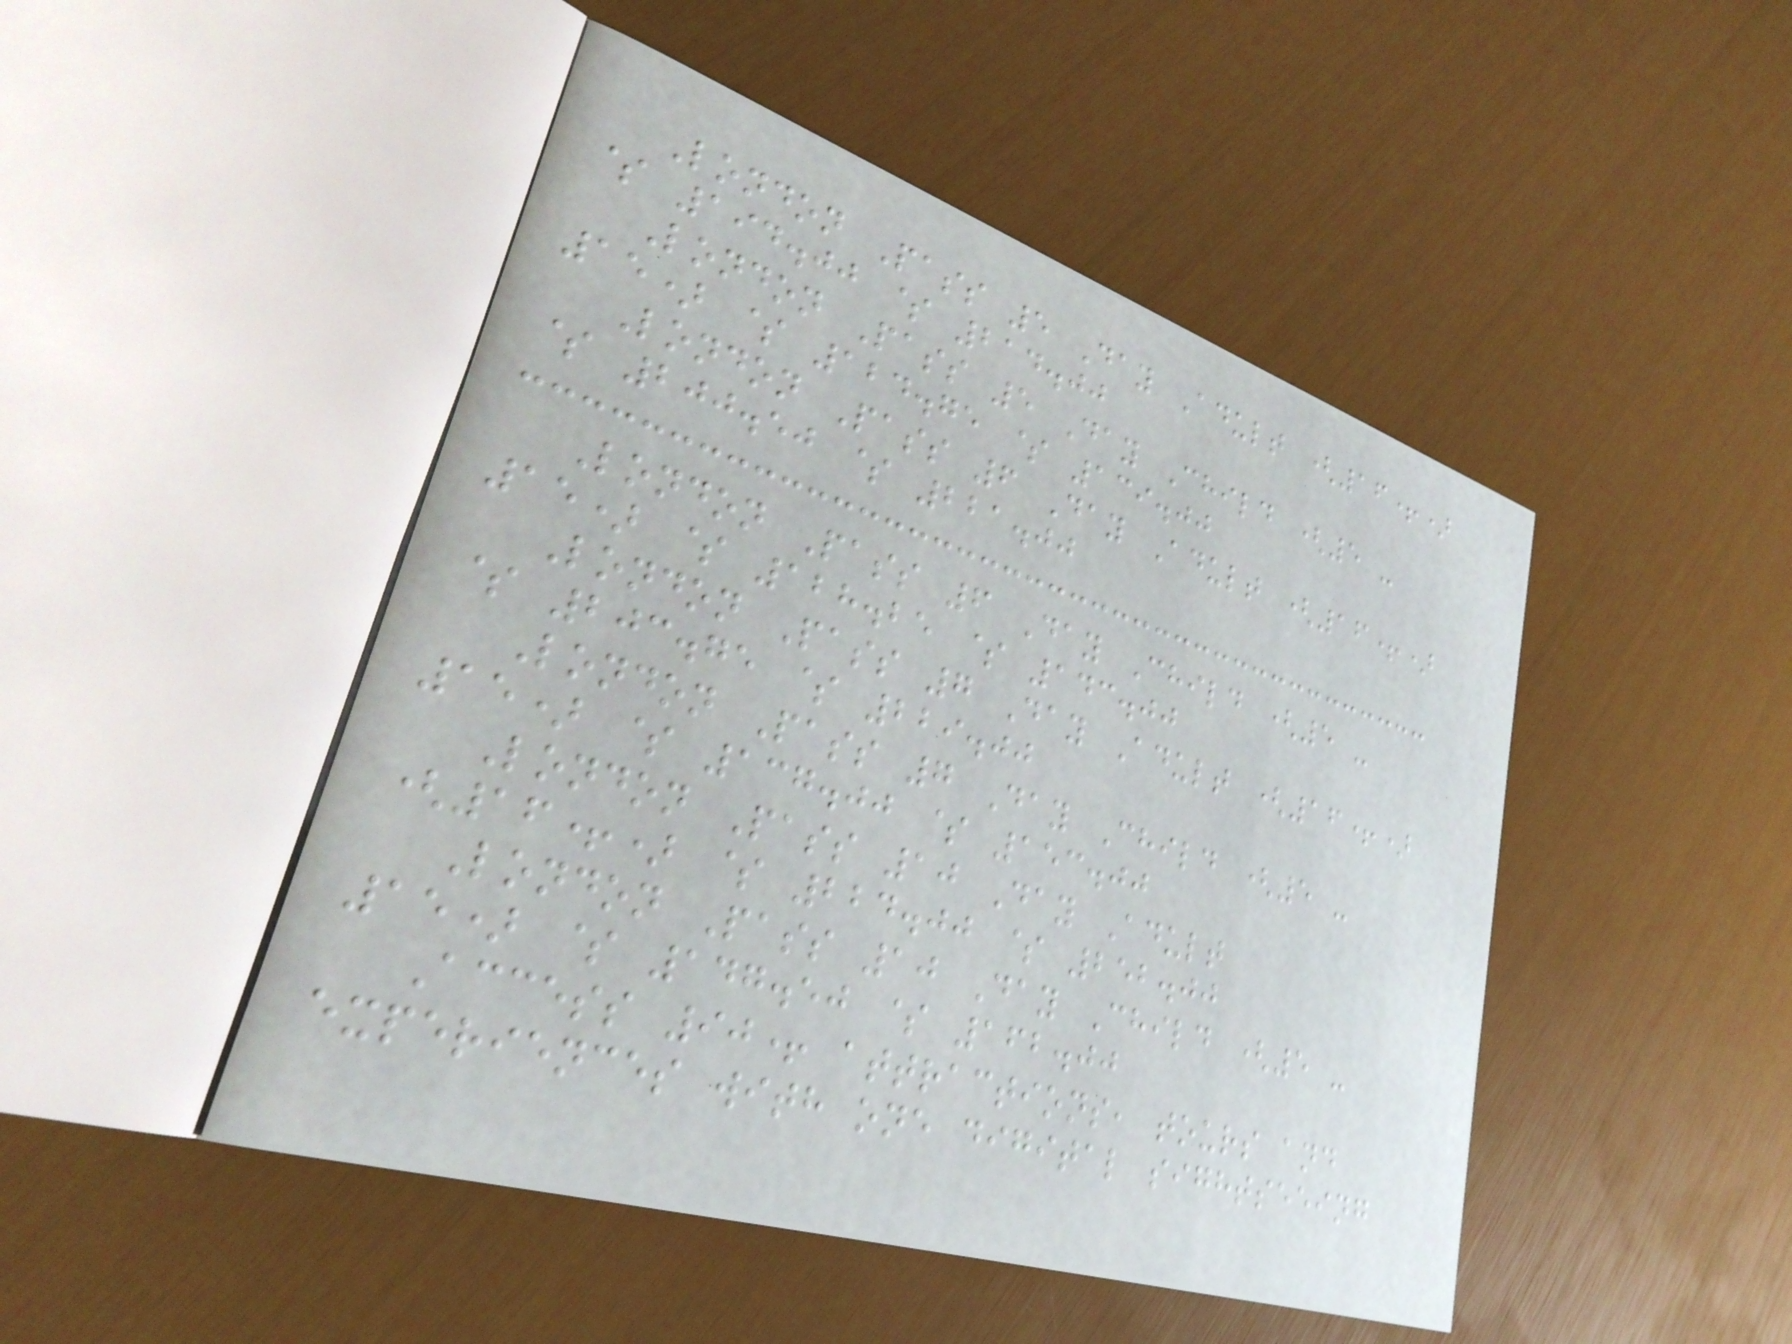London Pass 5 Day Adult (16+)
$ 194.00 $ 214.00
London Pass 5 Day Child (5 -
15) $ 124.75 $ 139.00
London Pass 6 Day Adult (16+)
$ 200.50 $ 221.00
London Pass 6 Day Child (5 -
15) $ 128.25 $ 143.00
London Pass 7 Day Adult (16+)
$ 203.75 $ 229.00
London Pass 7 Day Child (5 -
15) $ 137.00 $ 153.00
London Pass 10 Day Adult
(16+) $ 224.00 $ 252.00
London Pass 10 Day Child (5 -
15) $ 147.50 $ 162.00
Access 90+ attractions, tours and
experiences with one digital sightseeing
